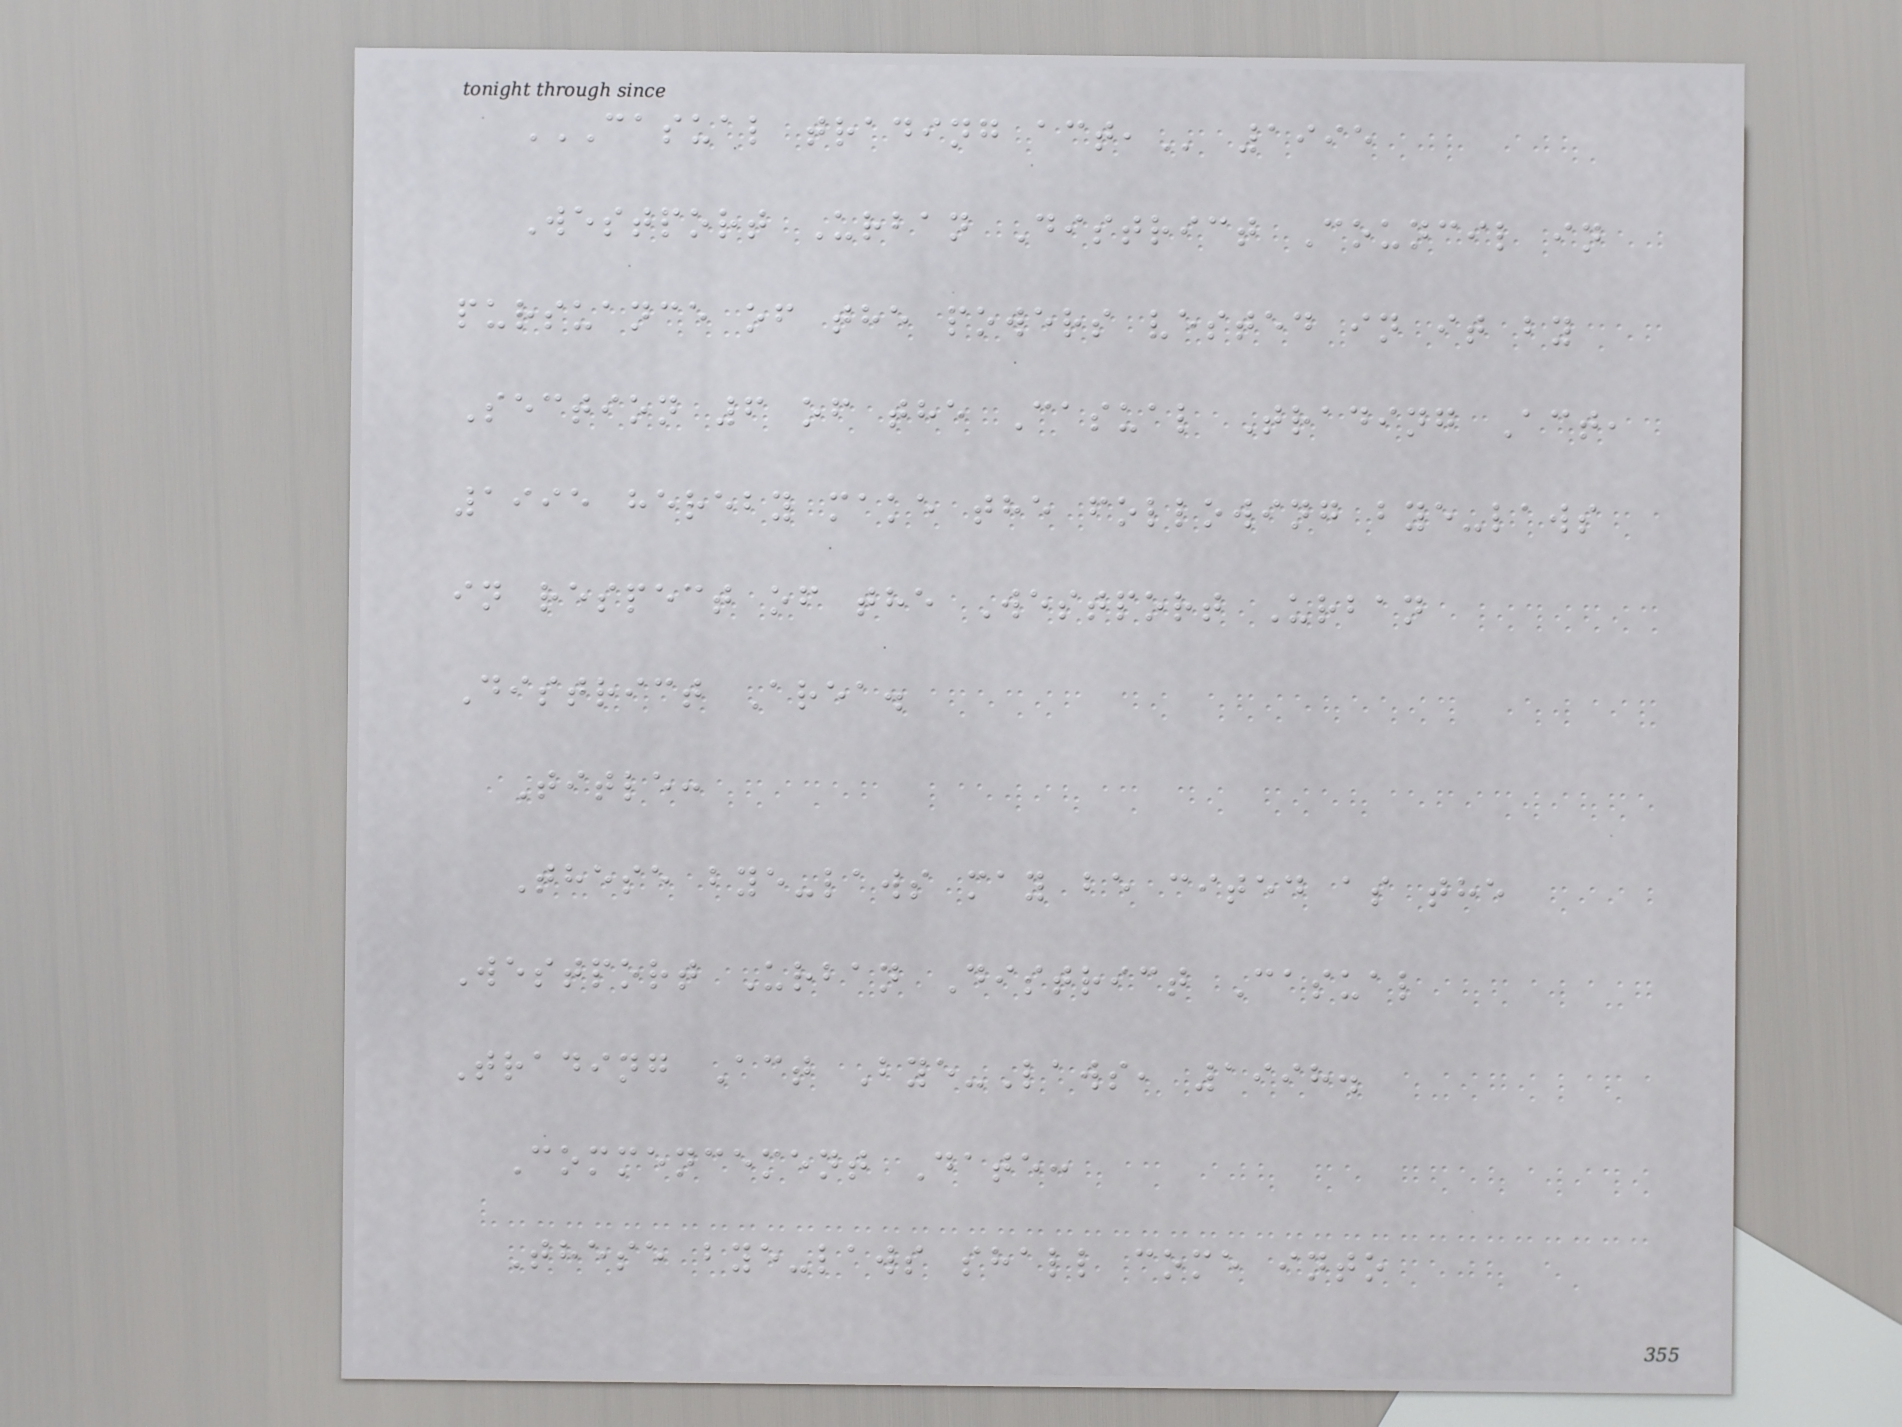CASUAL TRADING ACT, 1995
Westport Urban District Council in
pursuance of the powers vested in it by
Section 6 of the Casual Trading Act,
1995 hereby make the following bye-laws
in respect of the Westport Urban
District Area.
Title:
These bye-laws may be cited as the
Westport Urban District Casual
Trading Act Bye-Laws, 1998.
Commencement Date:
These bye-laws shall come into
